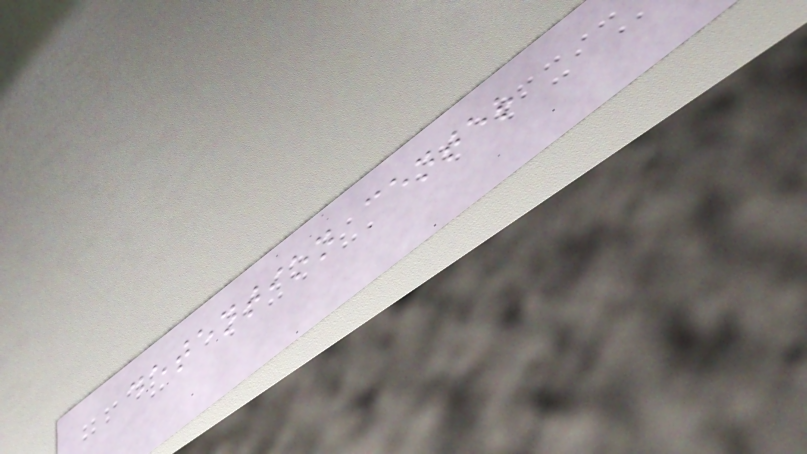detention center
